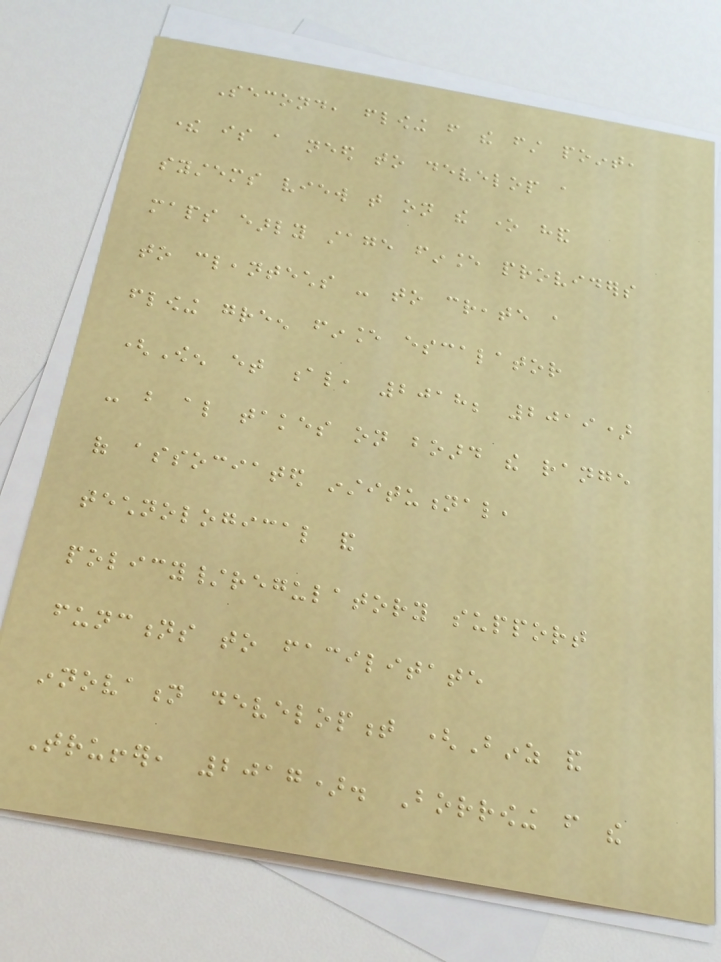Second, flowing from the first point,
there is a need to develop a
systems view that on the one hand
maps early stage finance providers
to cleantechs - to create a
flowing green finance escalator
(Owen et al, 2018; 2019)
- but also takes on board the range
of associated institutional,
technological and
policy/regulatory support
functions to facilitate
innovation development (Binz and
Truffer, 2017). Borrowing from the
